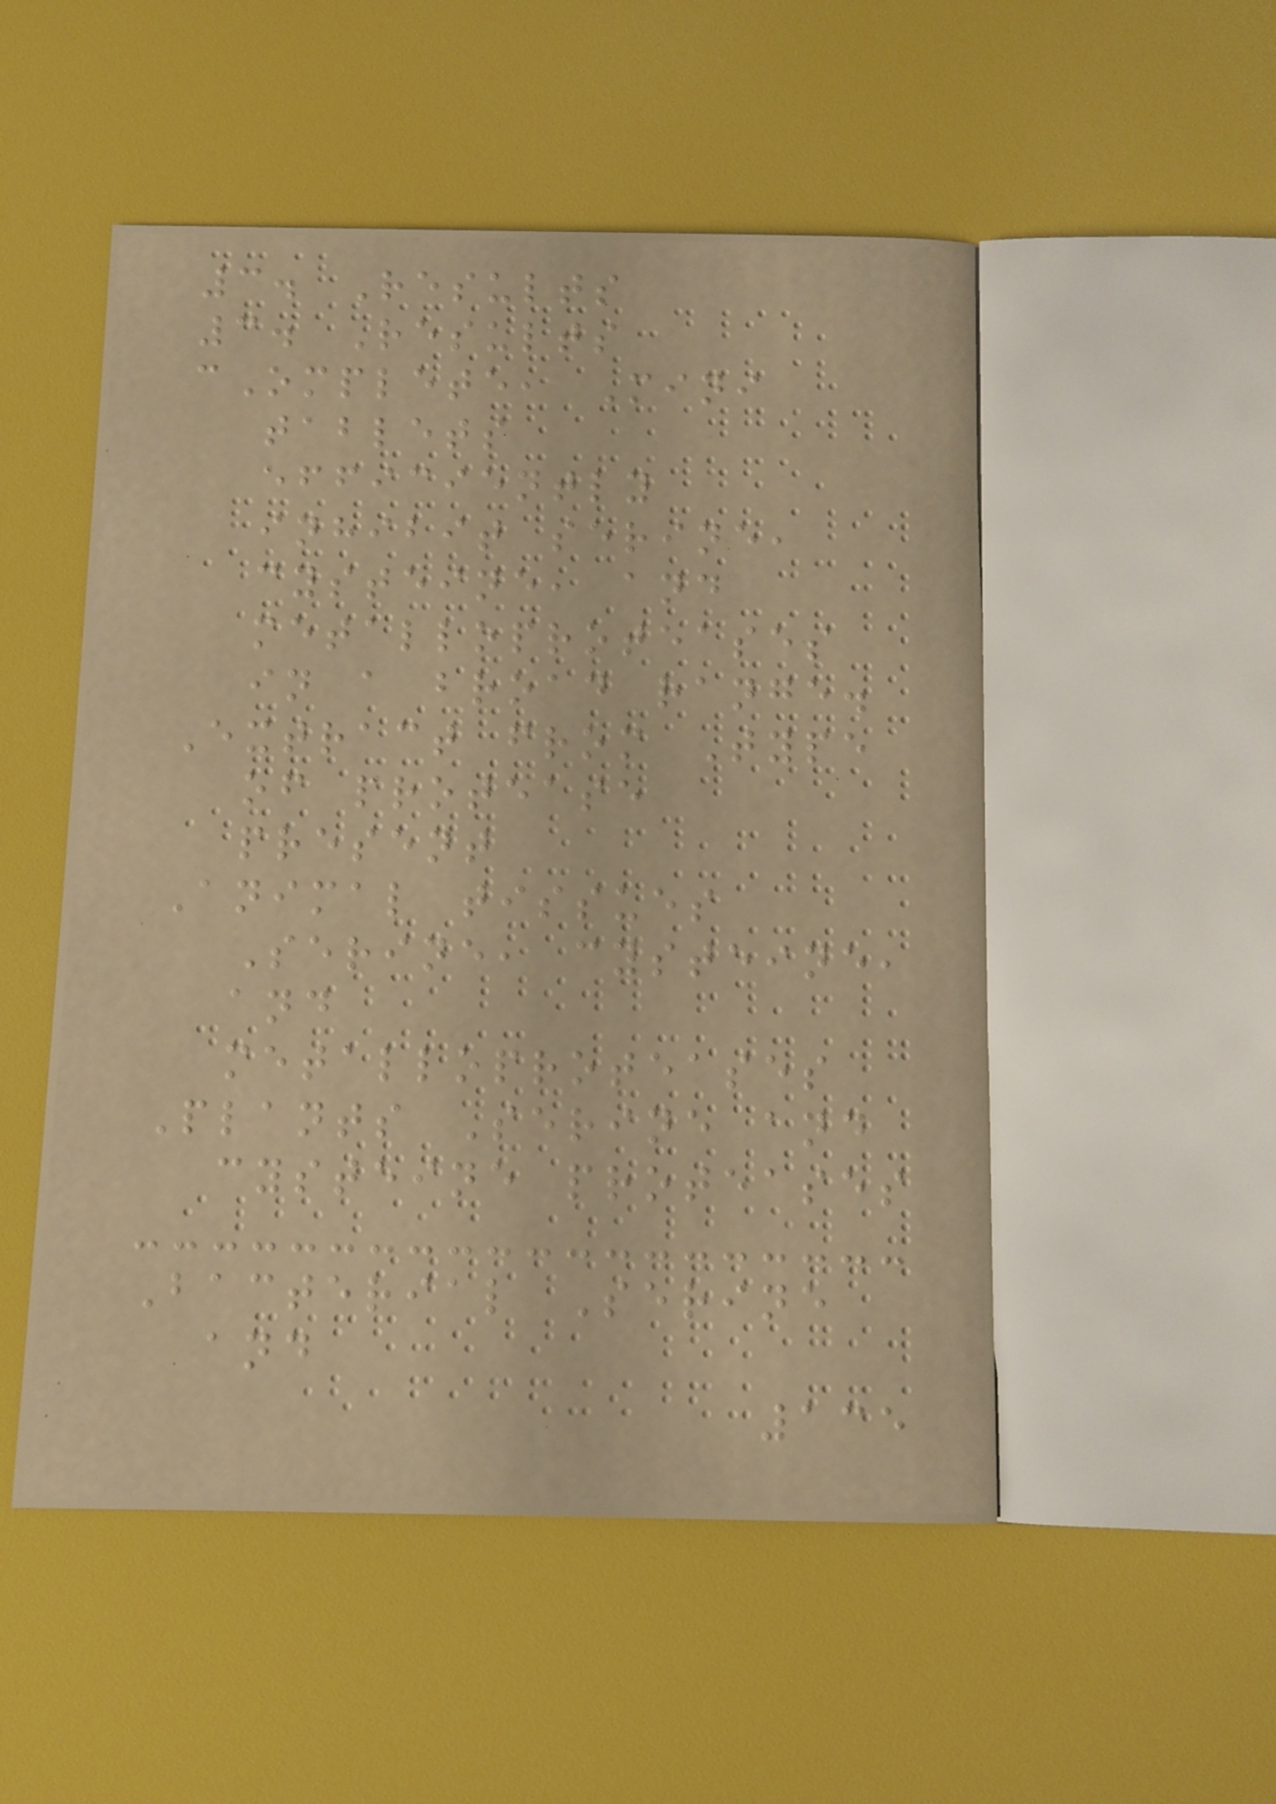3. Results
3. Results
cOmplete, Mini
tablets
efficiently
inhibit serine,
cysteine, and
metalloproteases
in a broad range.
Extract from Type
of protease
present
Animal tissues
Serine, cysteine,
and
metalloproteases
Plants Serine and
cysteine proteases
Bacterial Serine
and
135
